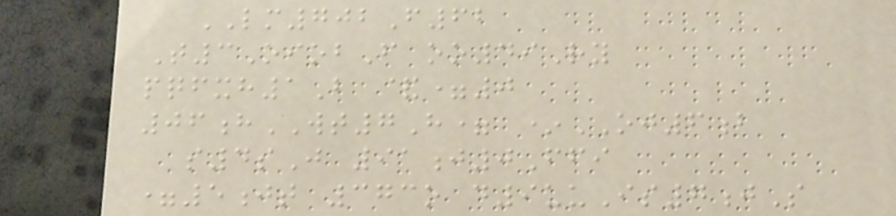LM702F62
T3OiobF oo49Ry
pqfxh1B &=0
06hWT7H= *OJ6b
s4sJ 91j0Ffi
=5jt 373o d9uuIs7jS
